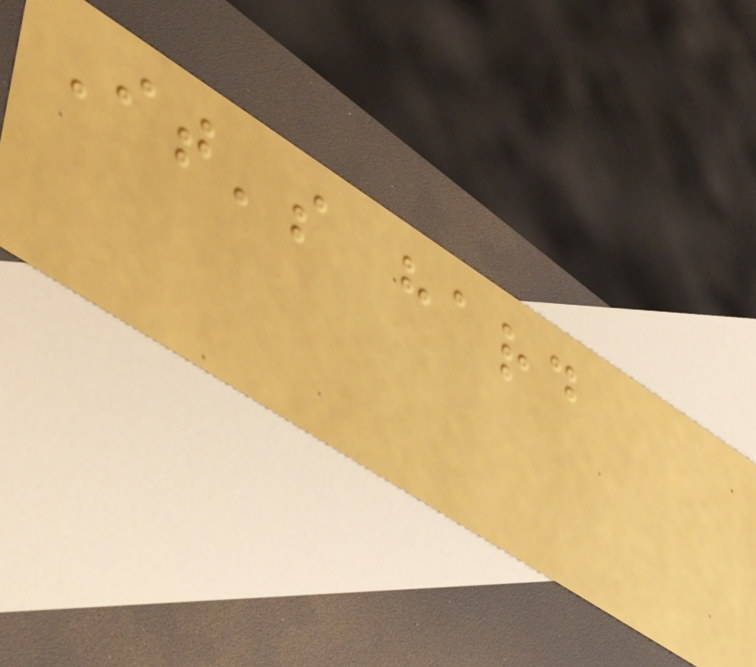It's hard
